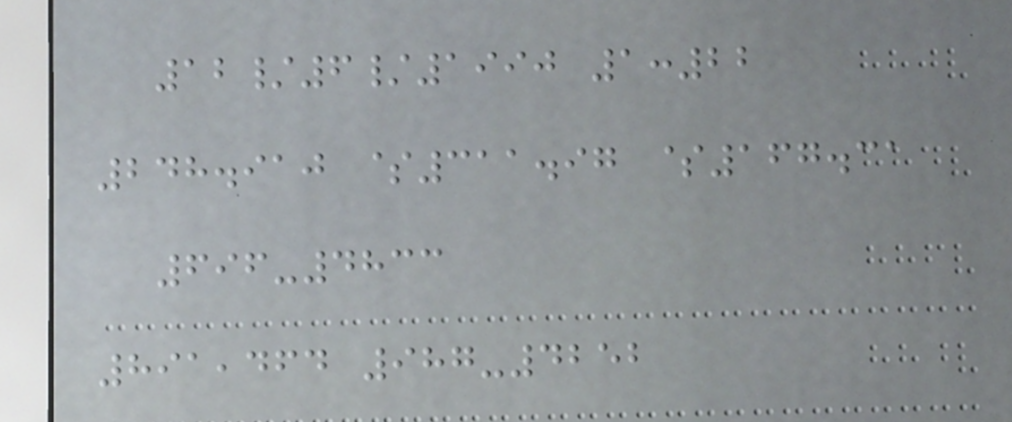12/6/1990 1:22
248.910 $311.97 $167.31
696-4833
891,464 987-4252
